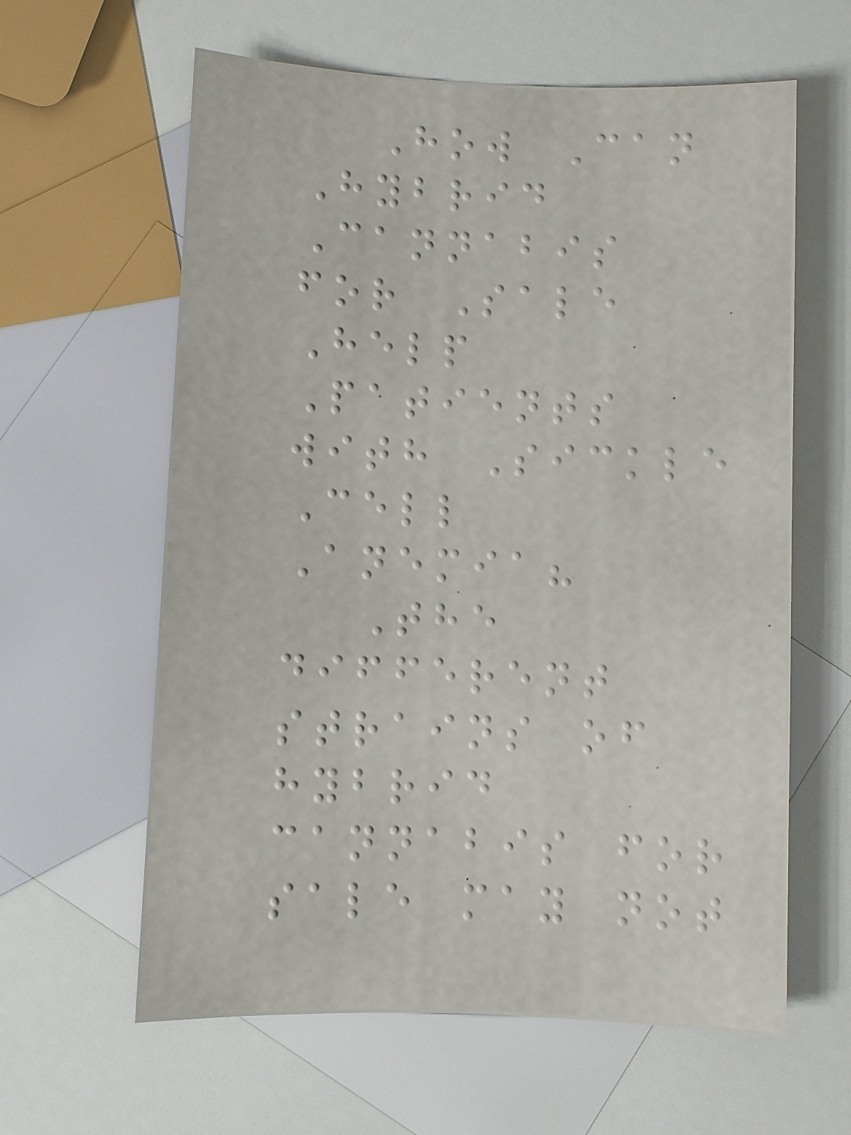How Can
Hybrid
Cannabis
for Sale
Help
Patients
with Sickle
Cell
Anemia?
The
different
strains of
hybrid
cannabis for
sale may not
